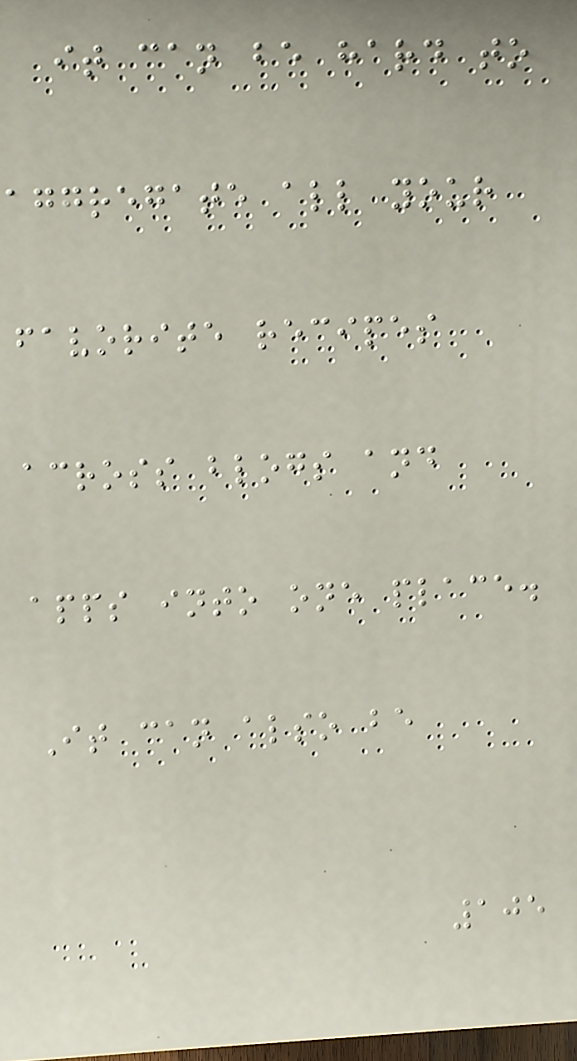it can be hard to
aggregate all your
favorite recipes
across blogs and
apps into one place.
It can also be
105
